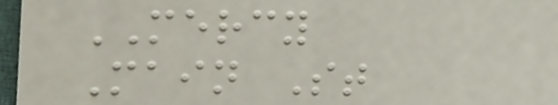MERCY
Main St
